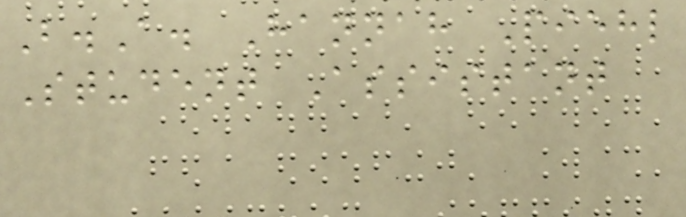B.A. Hannah Piehl
Student Assistant
